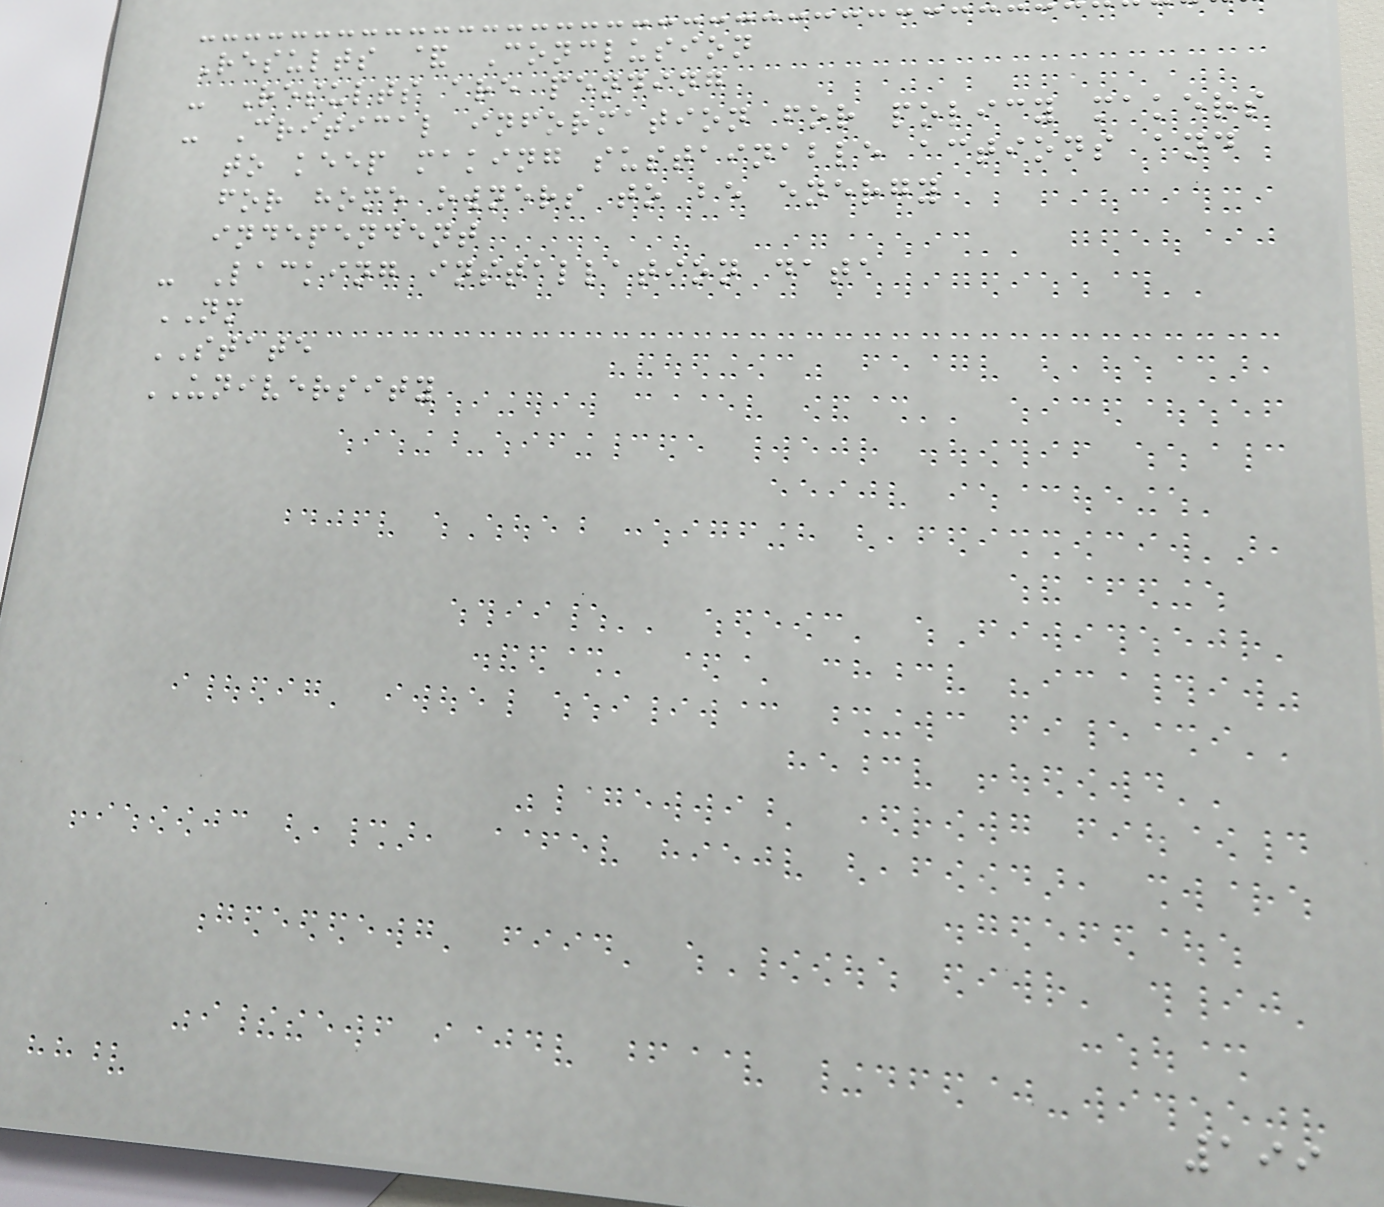Results & Conclusion
- Results are pending
- Critical information for policy makers
to keep making sustainable actions and
for home owners to be energy
independent
- Lacking installation data
NM
STATE
UNIVERSITY
199
